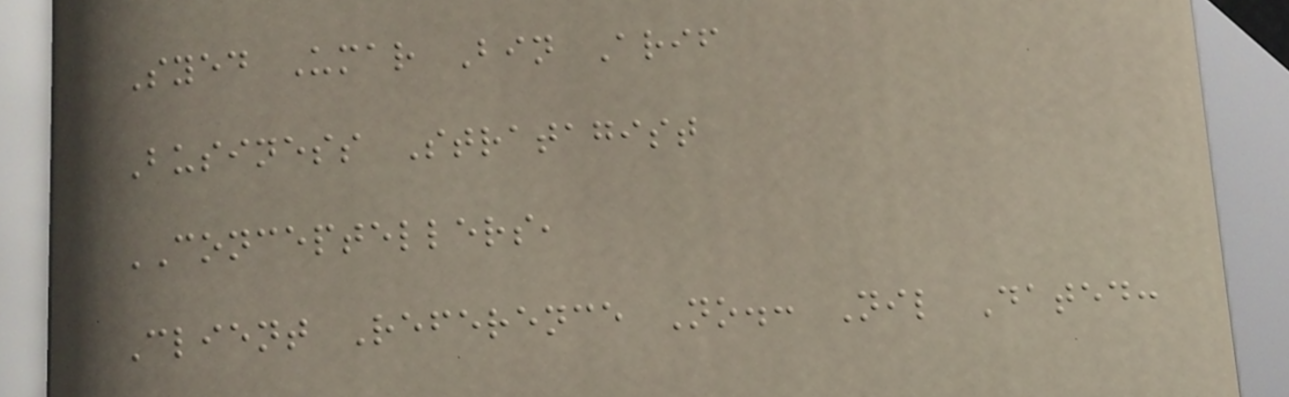Syed Umar Bin Arif
Business Stratagist
CONCEPTELLERS,
Client Reference No.: Nil Dated:
